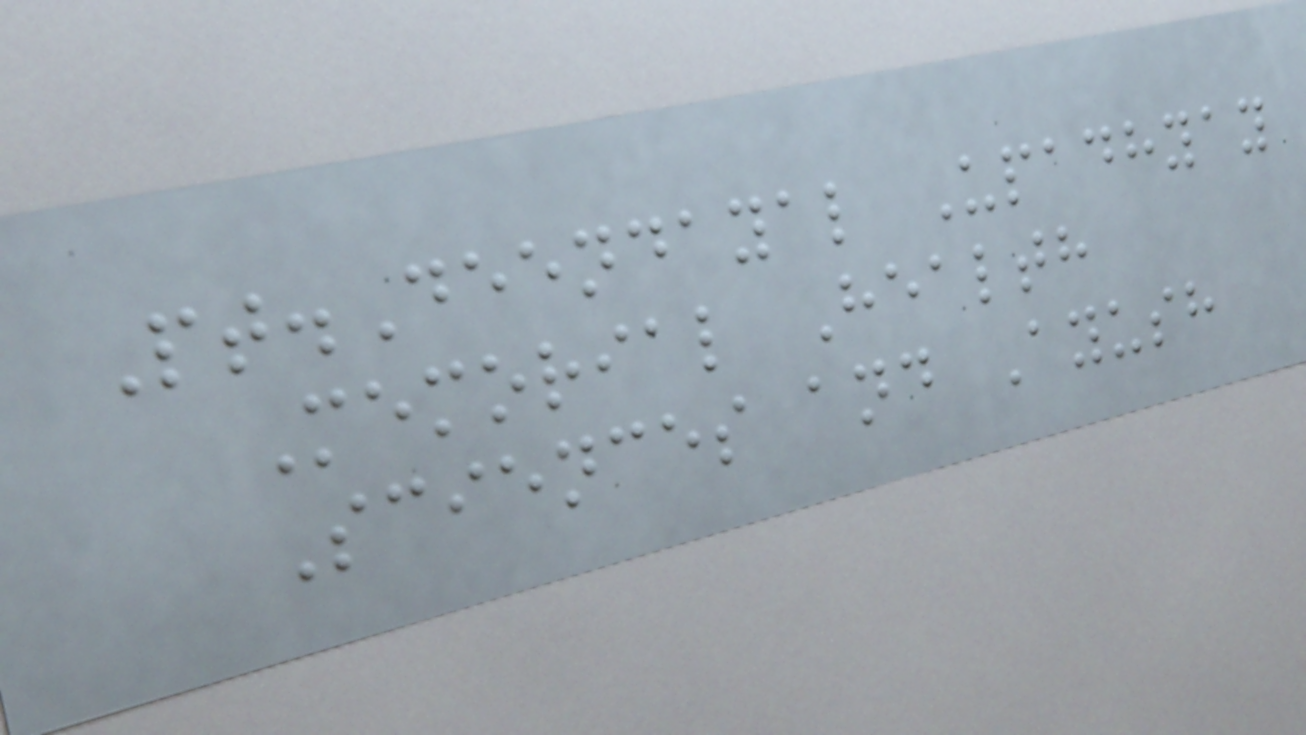Pt.Deendayal Upadhyay
Memorial Health
Sciences and Ayush
